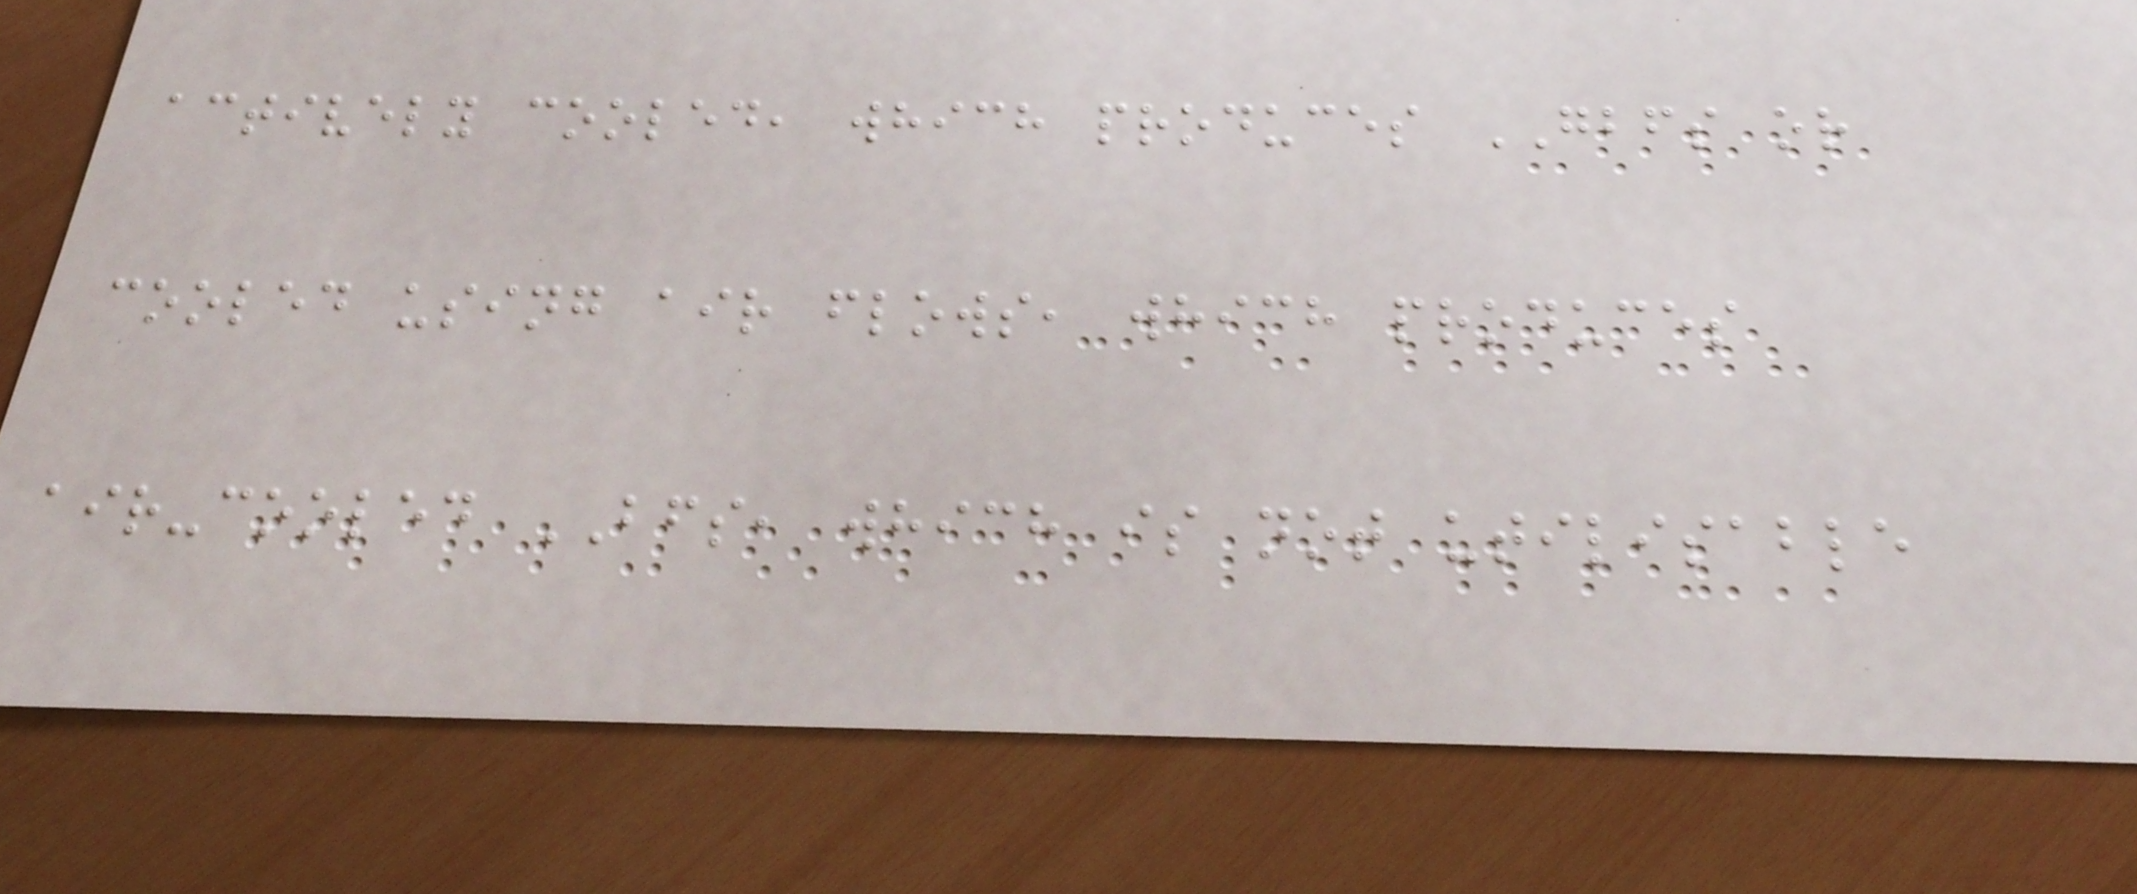actively cooled, which produces GBFS or
cooled using air flows, which produces
air-cooled BFS, which is not utilisable
